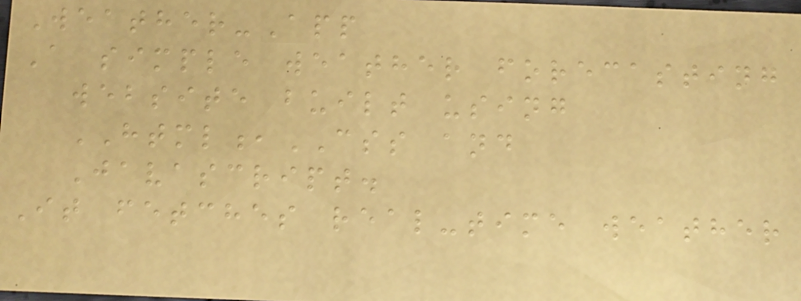Weather-App
A simple weather forecasting
website built using
HTML,CSS and
Javascript.
It fetches real-time weather
